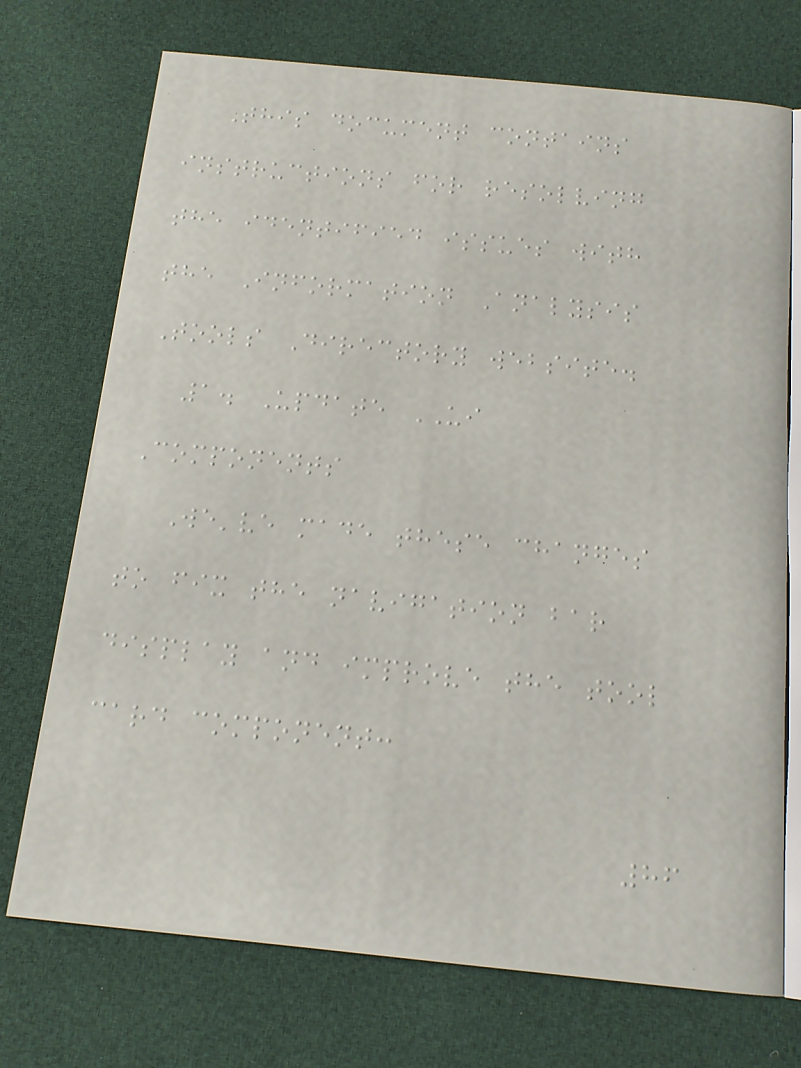This document contains
instructions for resolving
the identified issues with
the Information Analysis
Tools Directory website.
1. Update UI
Components
We've made these changes
to fix the navigation bar
display and improve the tool
card component:
86
